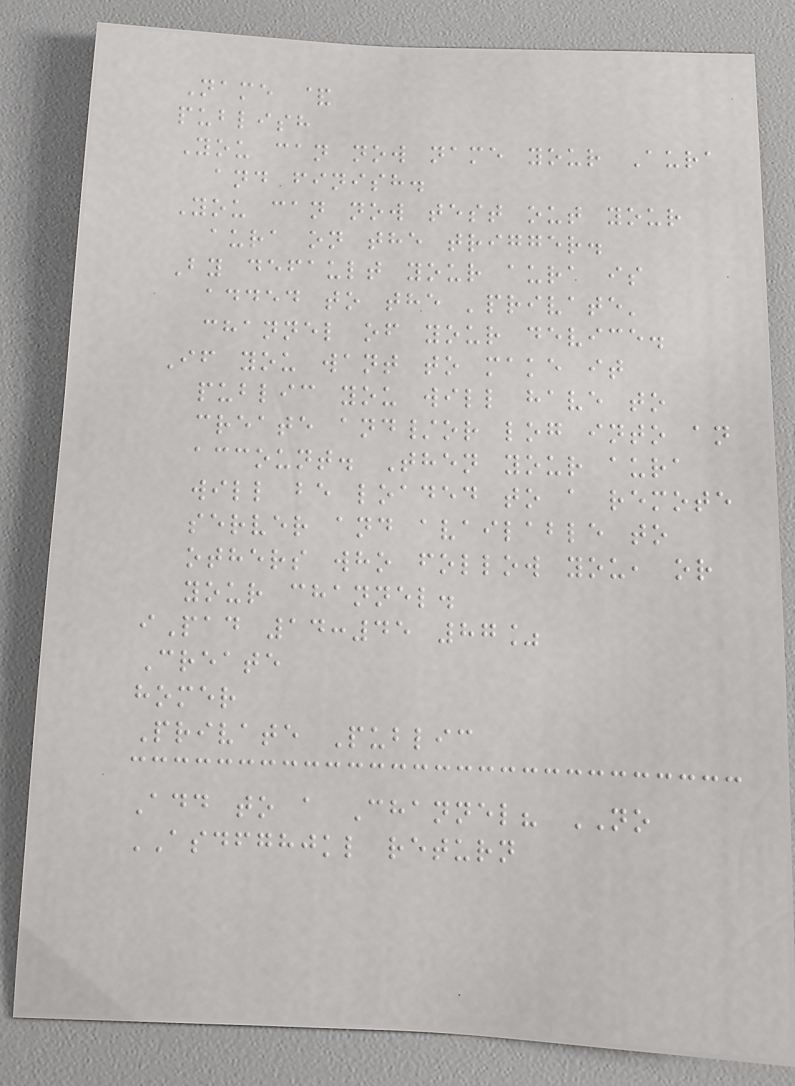Name &
publish
You can now name your Aura
and finish.
You can now test out your
aura on the trigger.
By default your aura is
added to the 'private'
channel of your device.
If you want to make it
public you will have to
create and/or log into an
account. Then your aura
will be loaded to a remote
server and available to
others who follow you, or
your channel.
iPad 14:45 87%
Create
homer
Private Public
Add to a Channel? NO
ASDFGHJKL return
